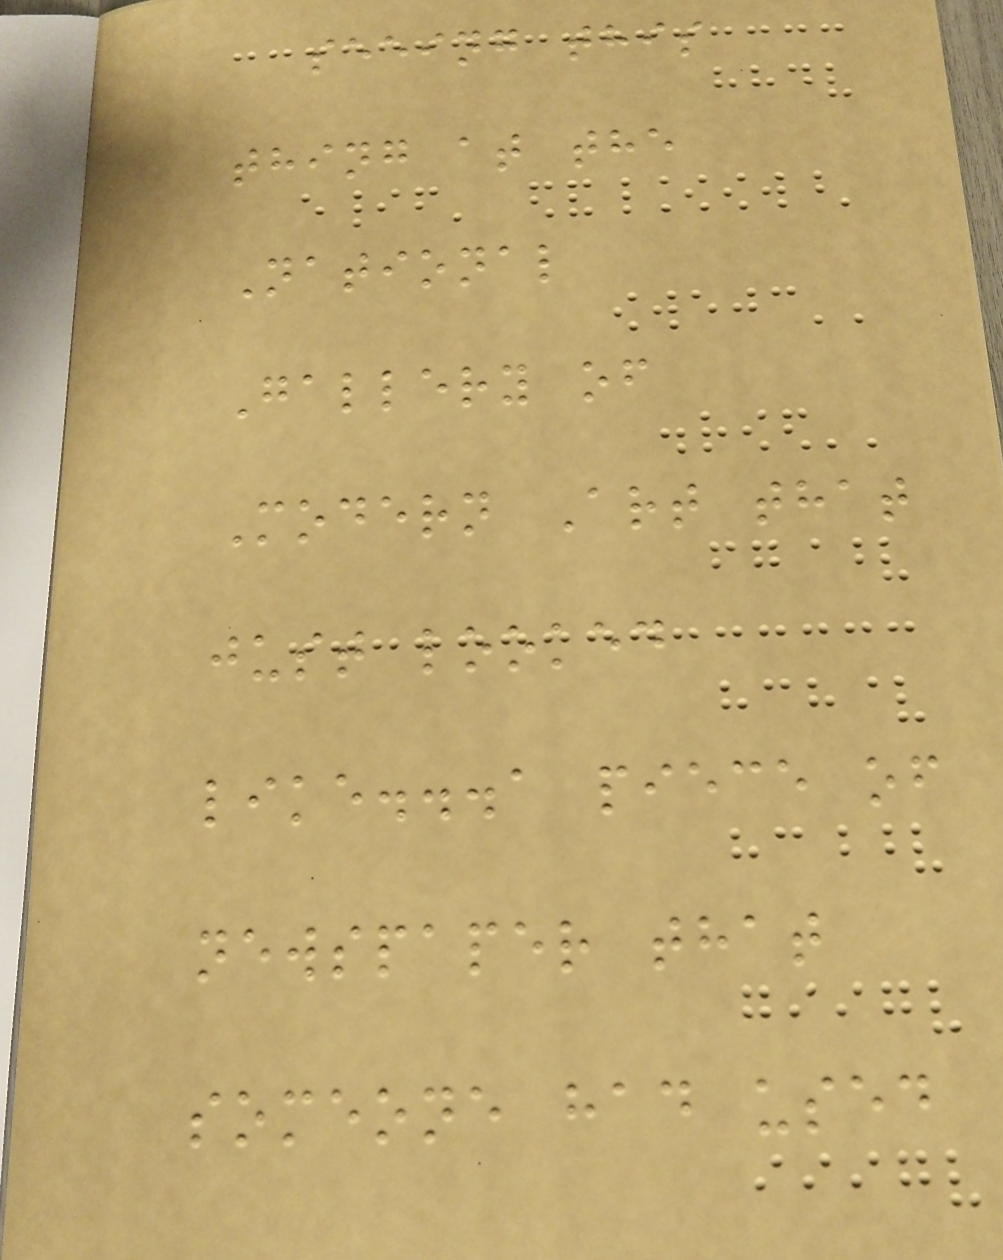seeing this
thing at the
National
Gallery of
Modern Art that
just looked
like...a piece of
newspaper that
someone had used
